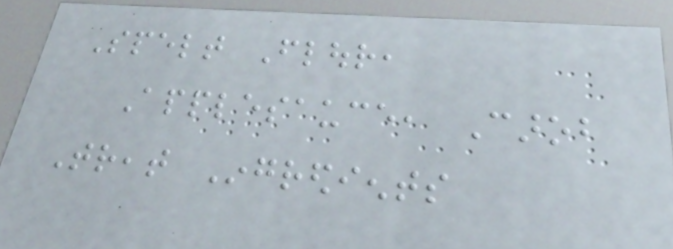Spelt Flour,
Applesauce, Carob
Treat Ingredients
